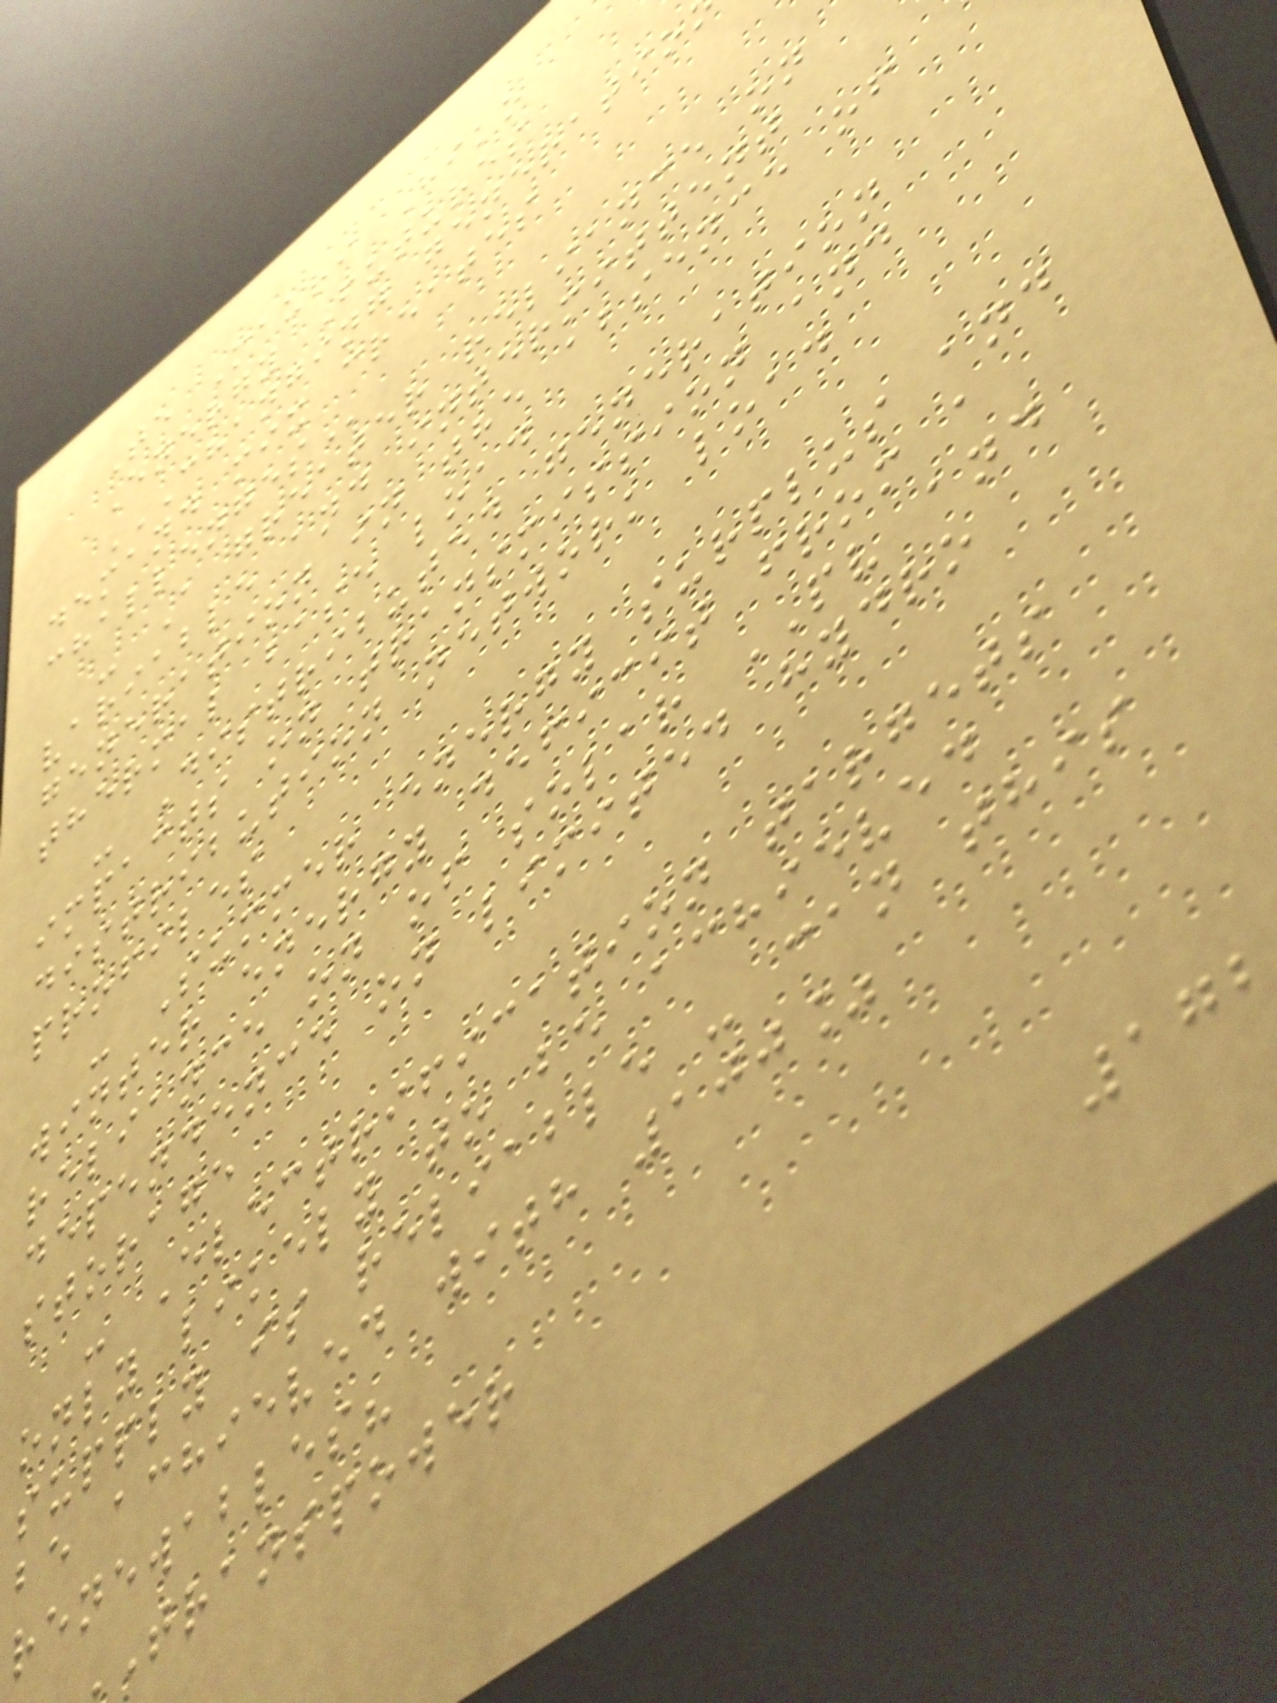Te Mauri Hiko
Energy Futures
demand mix creates
- A greater reliance on
variable and intermittent
generation in the absence of
thermal base load
- Distributed generation
impacts on transmission and
distribution network load
profiles
- Summer energy surplus and
winter energy deficit from a
reliance on of solar PV and
dependence on limited hydro
storage
- Electrification targets
only likely to be achieved
supply is reliable - can this
be achieved with 100%
renewables?
transpower
